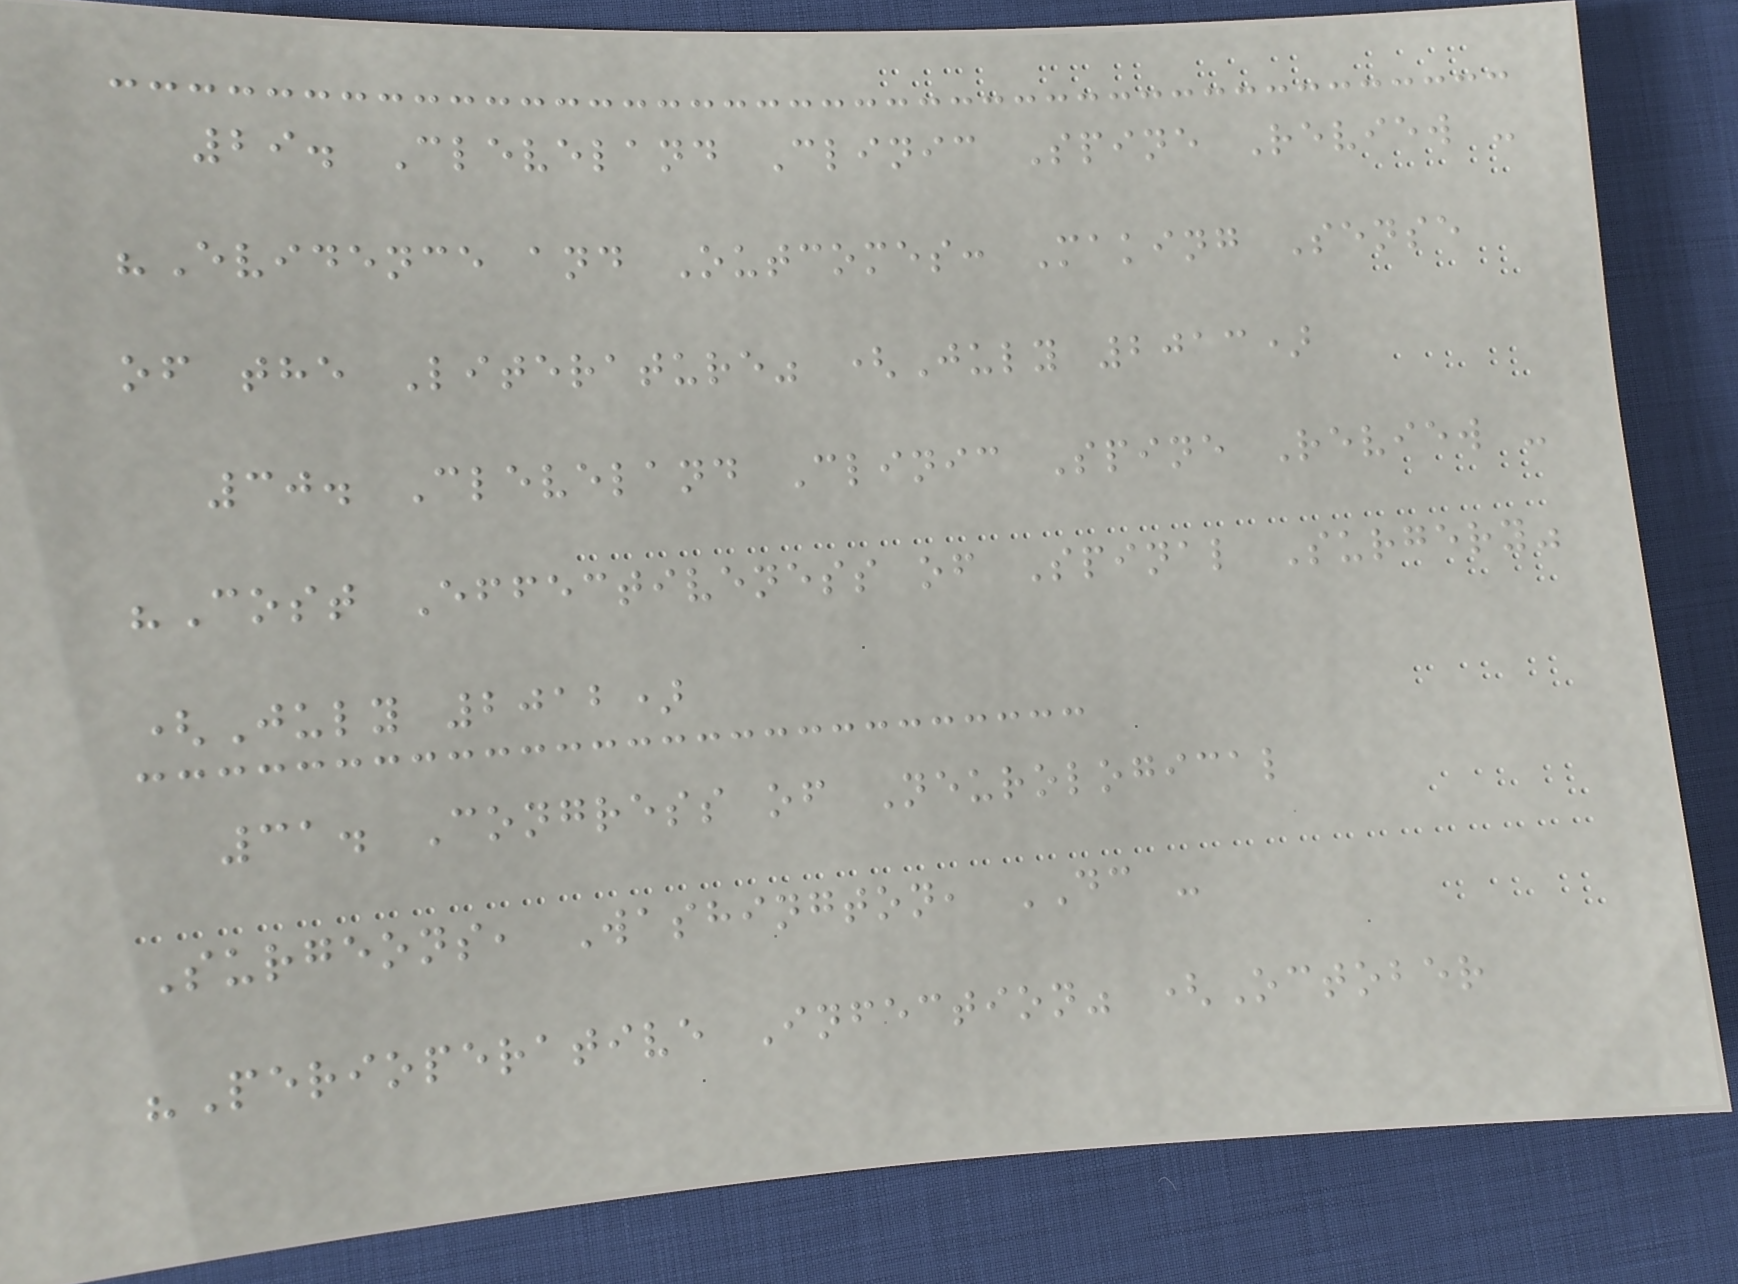29. Cleveland Clinic Spine Review -
"Evidence and Outcomes: Making Sense
of the Literature" (July 2013)
30. Cleveland Clinic Spine Review -
"Cost Effectiveness of Spinal Surgery"
(July 2012)
31. Congress of Neurological
Surgeons, Washington, DC -
"Perioperative Infection" (October
